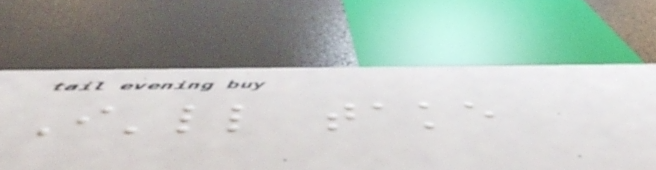I'll take
